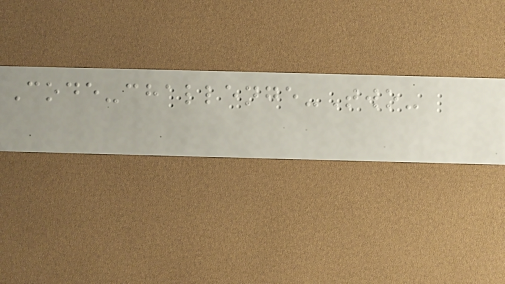Code-challenge-Two-
